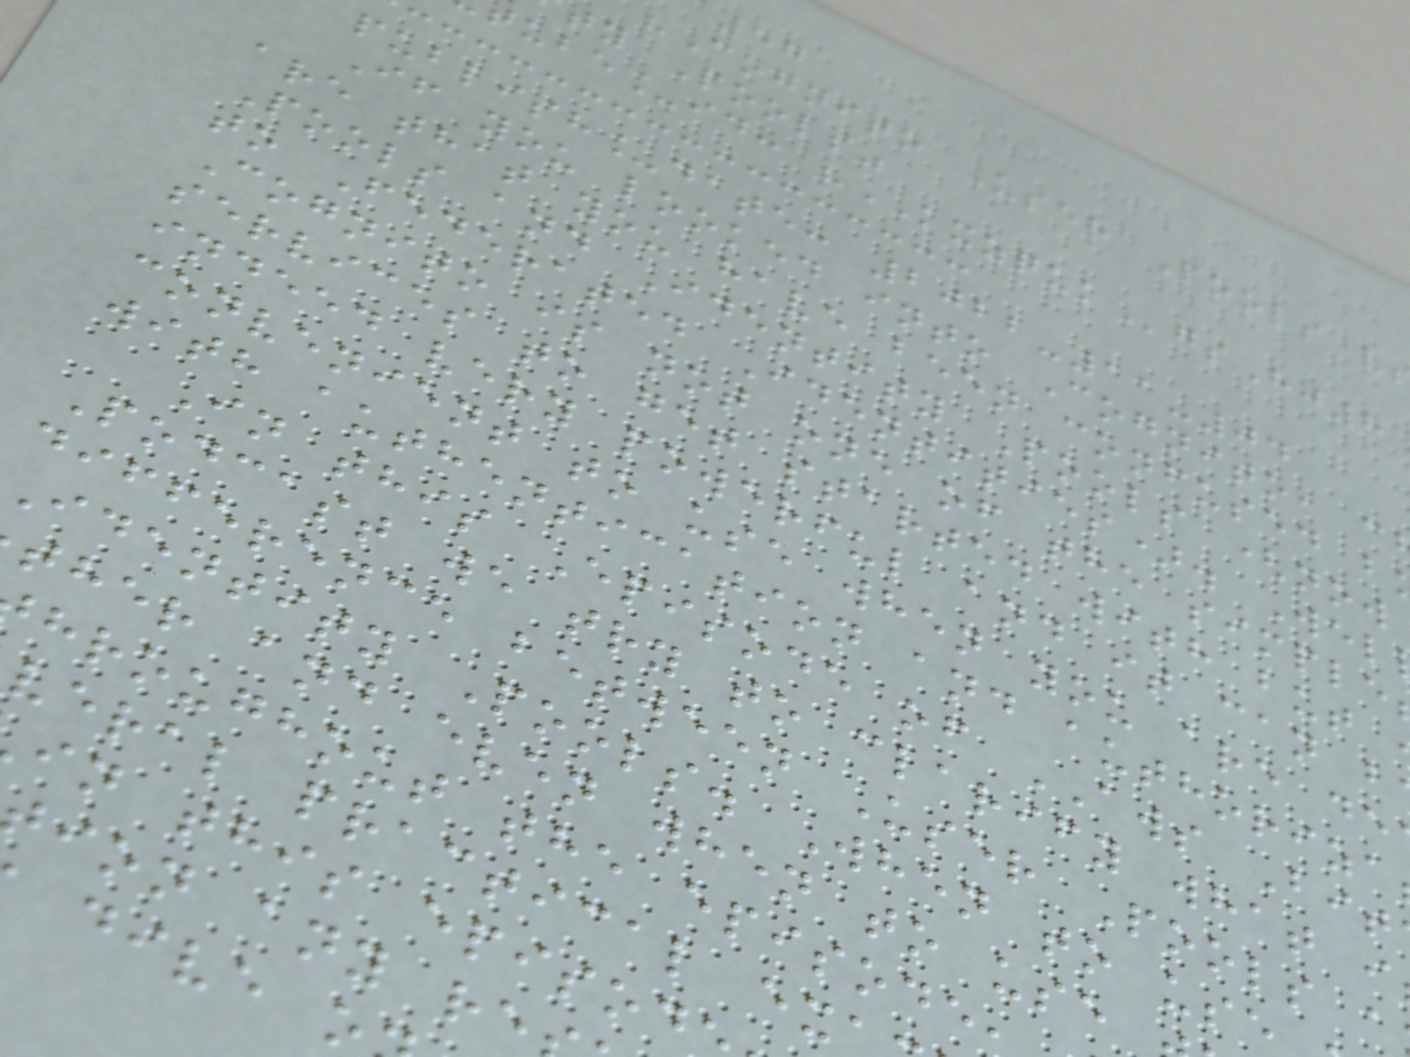"Cognito User Pools v
ty Pools"
tube_id: "KXZQUKgsHj8
publish_date: 2022-11-04
If you looked into Cognito, c
are that you have been confused b
Pools and Identity Pools (now
to Federated Identities). Wel
Cognito is not one of the simple
services to get started with but
indeed very powerful and it can b
convenient to use when you are de
with authentication and authoriza
In this Episode of AWS Bit
Podcast we try to clarify what i
difference between User Pools a
identity Pools. When to use
ther and even when to use
hroughout the episode
veral practical ex
in this episod
ion any re
